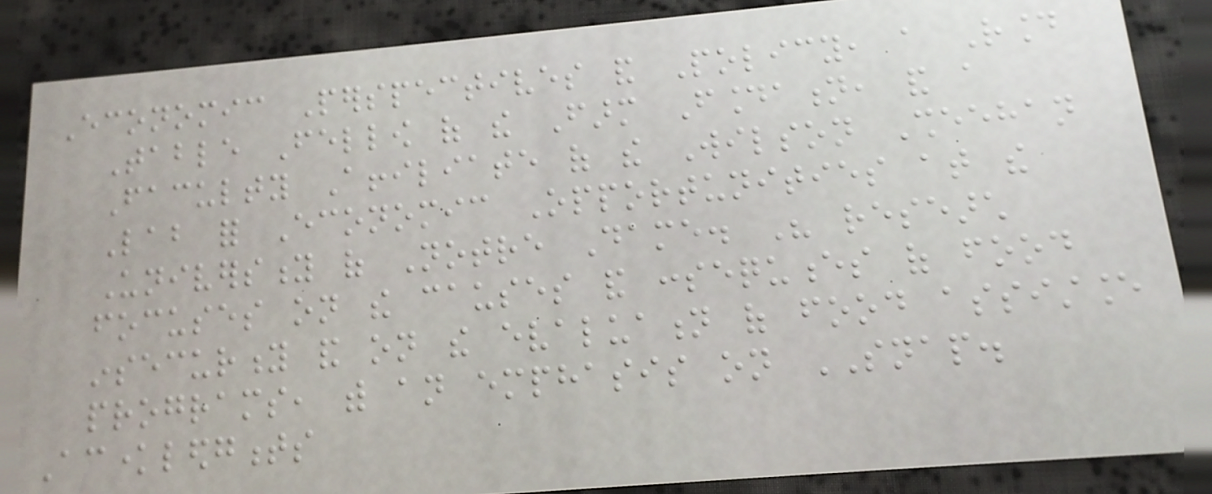Economic Perspectives and Policy, a Round
Table Fellow of the Farm Foundation, and a
Faculty Affiliate of the Wilson Sheehan
Lab for Economic Opportunities at the
University of Notre Dame. His research
focuses on the causes and consequences of food
insecurity and on the evaluation of food assistance
programs, with an emphasis on SNAP.
Acknowledgments
